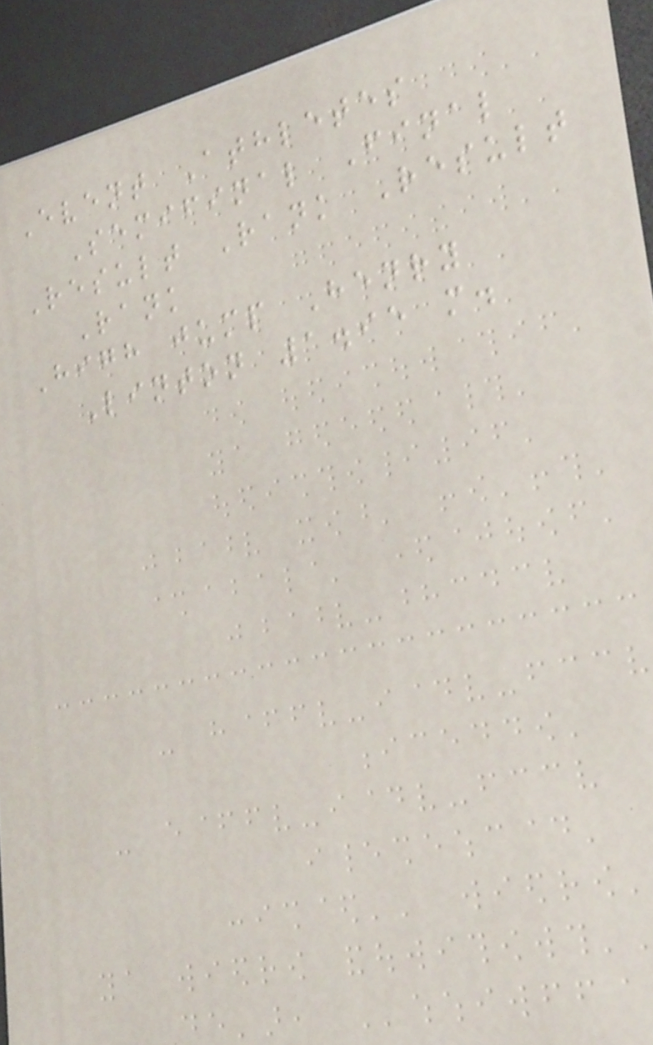Event Athletes
Semifinal Final
Result Rank Result
Rank
High jump Henry
Linton 1.95 m.
